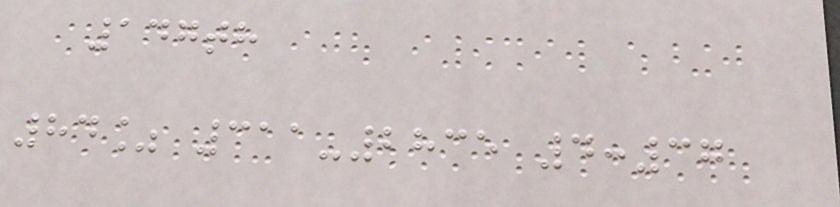147th
84% 311-2835 4:37
